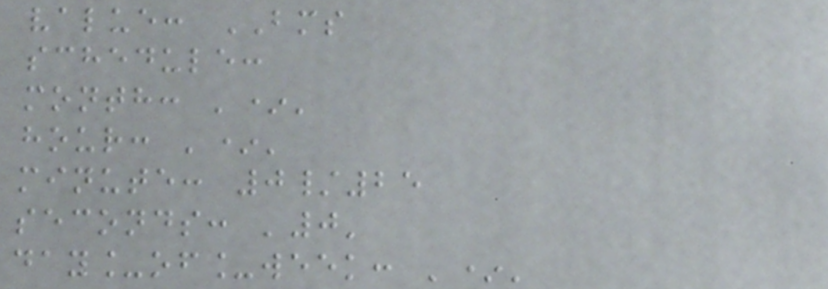value: BMS
schedule:
month: '*'
hour: '*'
minute: 0/25
seconds: '0'
day_of_week: '*'
